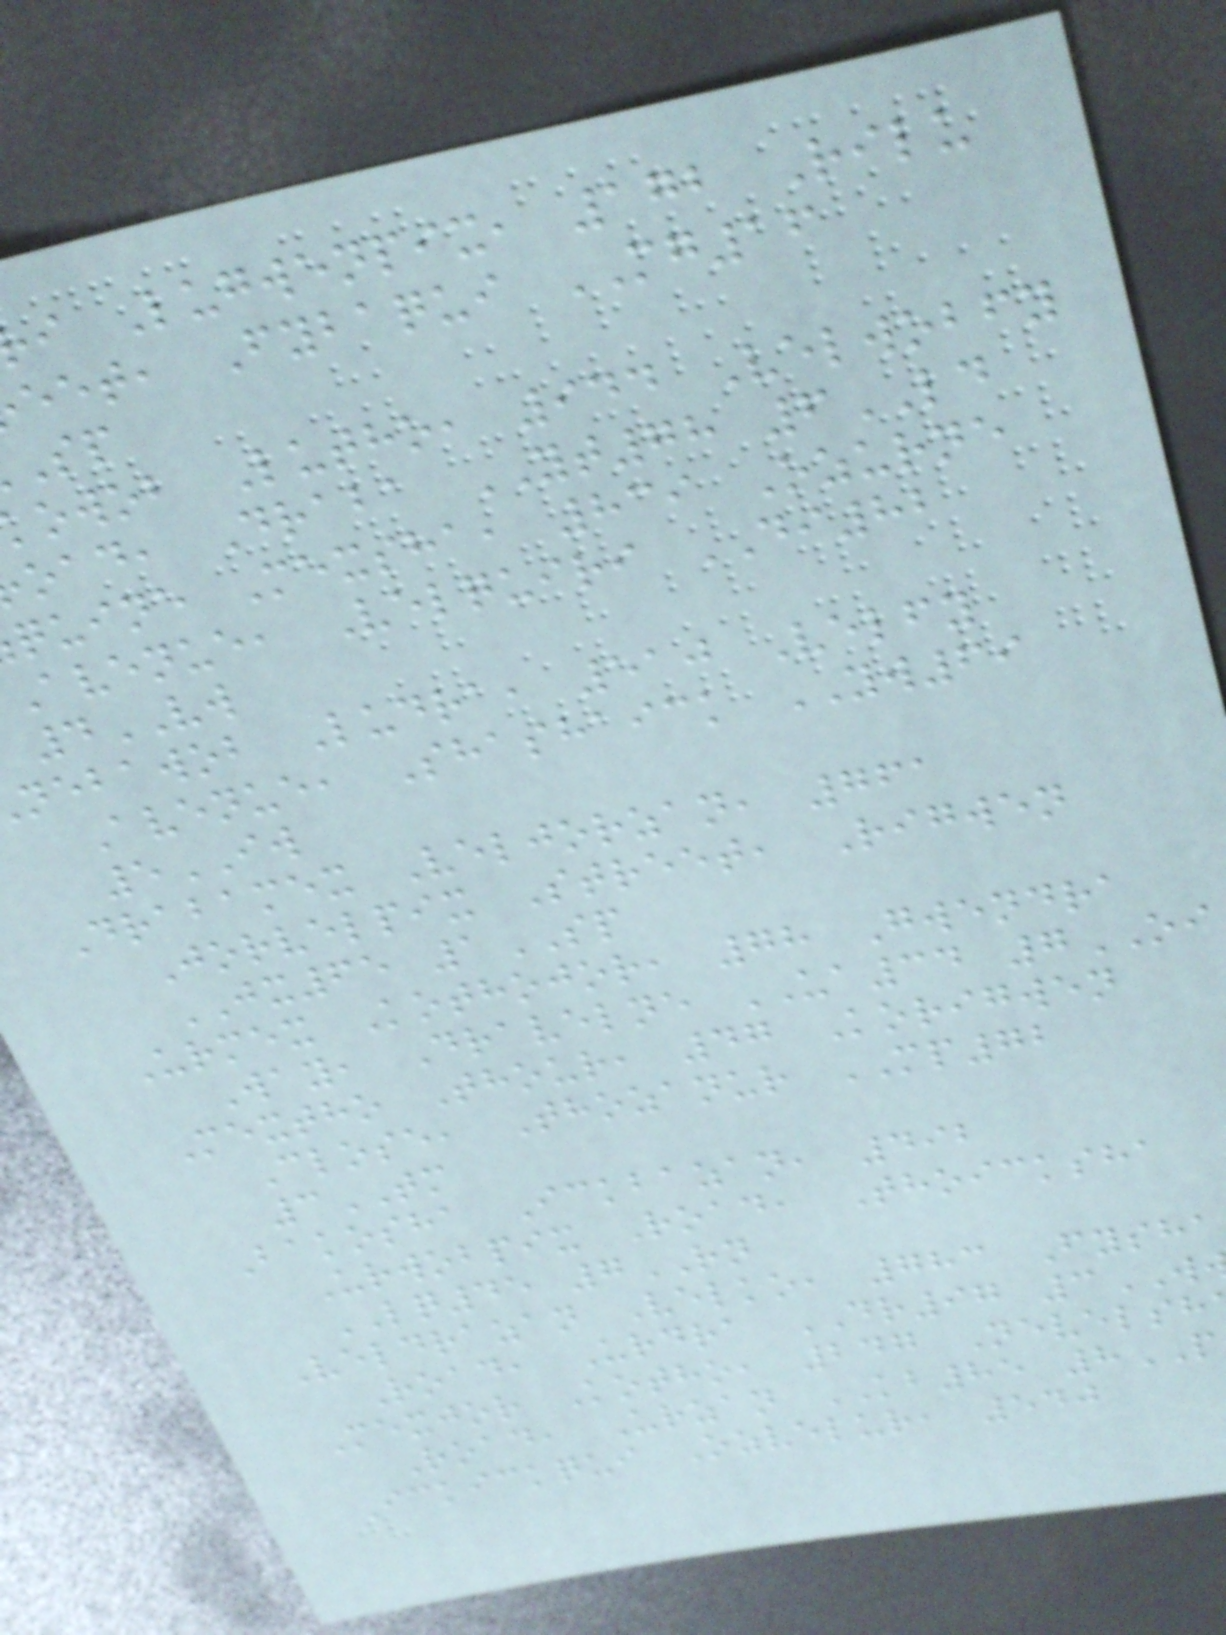i Lugwenpix, 172 Rilu
eet, Fybaqui MG16
owob Lutho, 944 Velwobfy
oad, Draba YT78 6LD
quine Mexsha, 839 Ozurne
Avenue, Velquiri DI82
4VW
nebawob Ludra, 510 Velfy
Avenue, Shashaick YW69
5IW
Drabamex Veljorzan, 761
Jorvelpix Street, Rigwen
JX65 1SP
Urmex Kothojor, 78 Gwendra
Way, Dravelne UA34 7OI
Mextho Thour, 47 Korigwen
Close, Thozanur MP72
3TM
Bakosha Ickbazan, 492
Urwobpix Road, Thoicksha
LQ45 7RN
Veldrazan Velko, 783 Fysha
Road, Urdra DR97 3
Mexjor Kotho, 247 Nevelsh
Road, Urzan KB85 8
Ickickqui Ozvelur, 540
